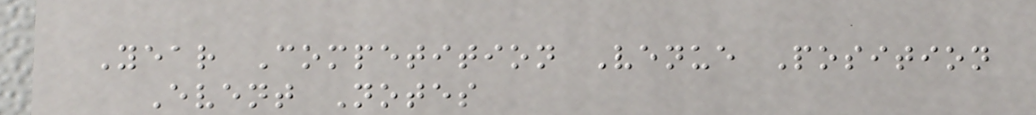Year Competition Venue Position
Event Notes
